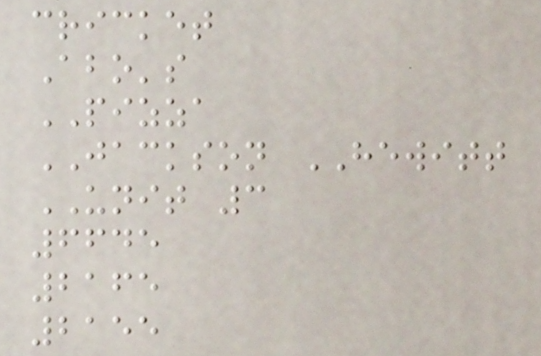cricket
Abo's
PIZZA
JACKSON HEWITT
UNIT 3
6645
2165
2155
